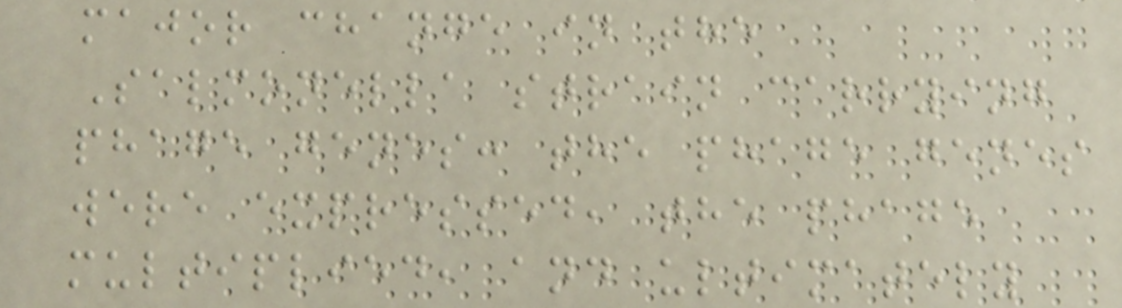major change in the
Salmonella strain carrying
phage genes: the phage genes
were expressed, the phage
multiplied, and ultimately
